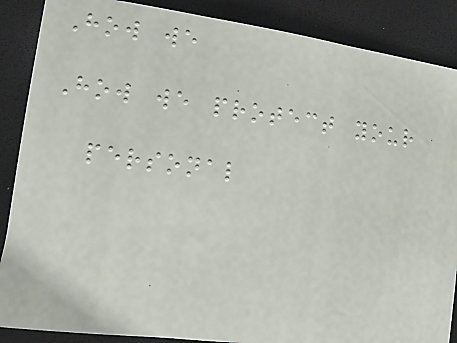How we
How we protect your
personal
